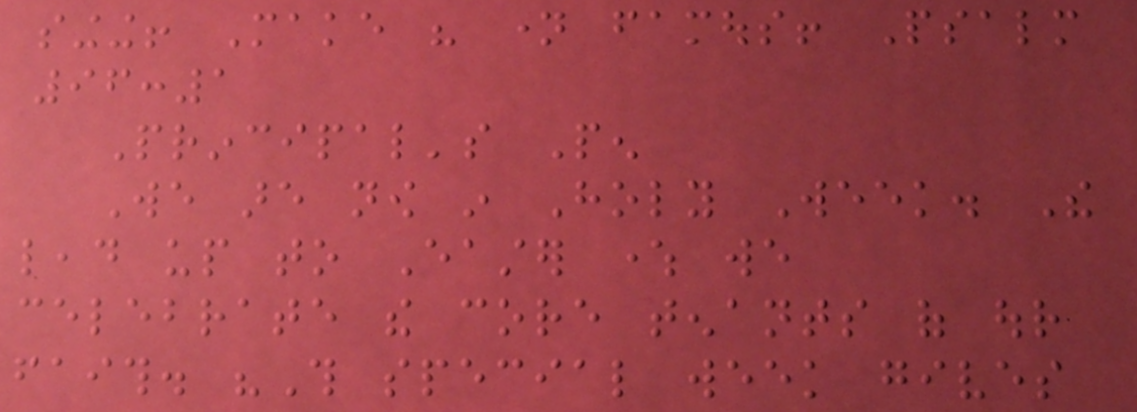singing! Make his name famous! Psalm
96:1
Principal's Pen
We are now in Holy Week. The
lead up to Easter where we
celebrate the core tenants of our
faith. "This special week gives
